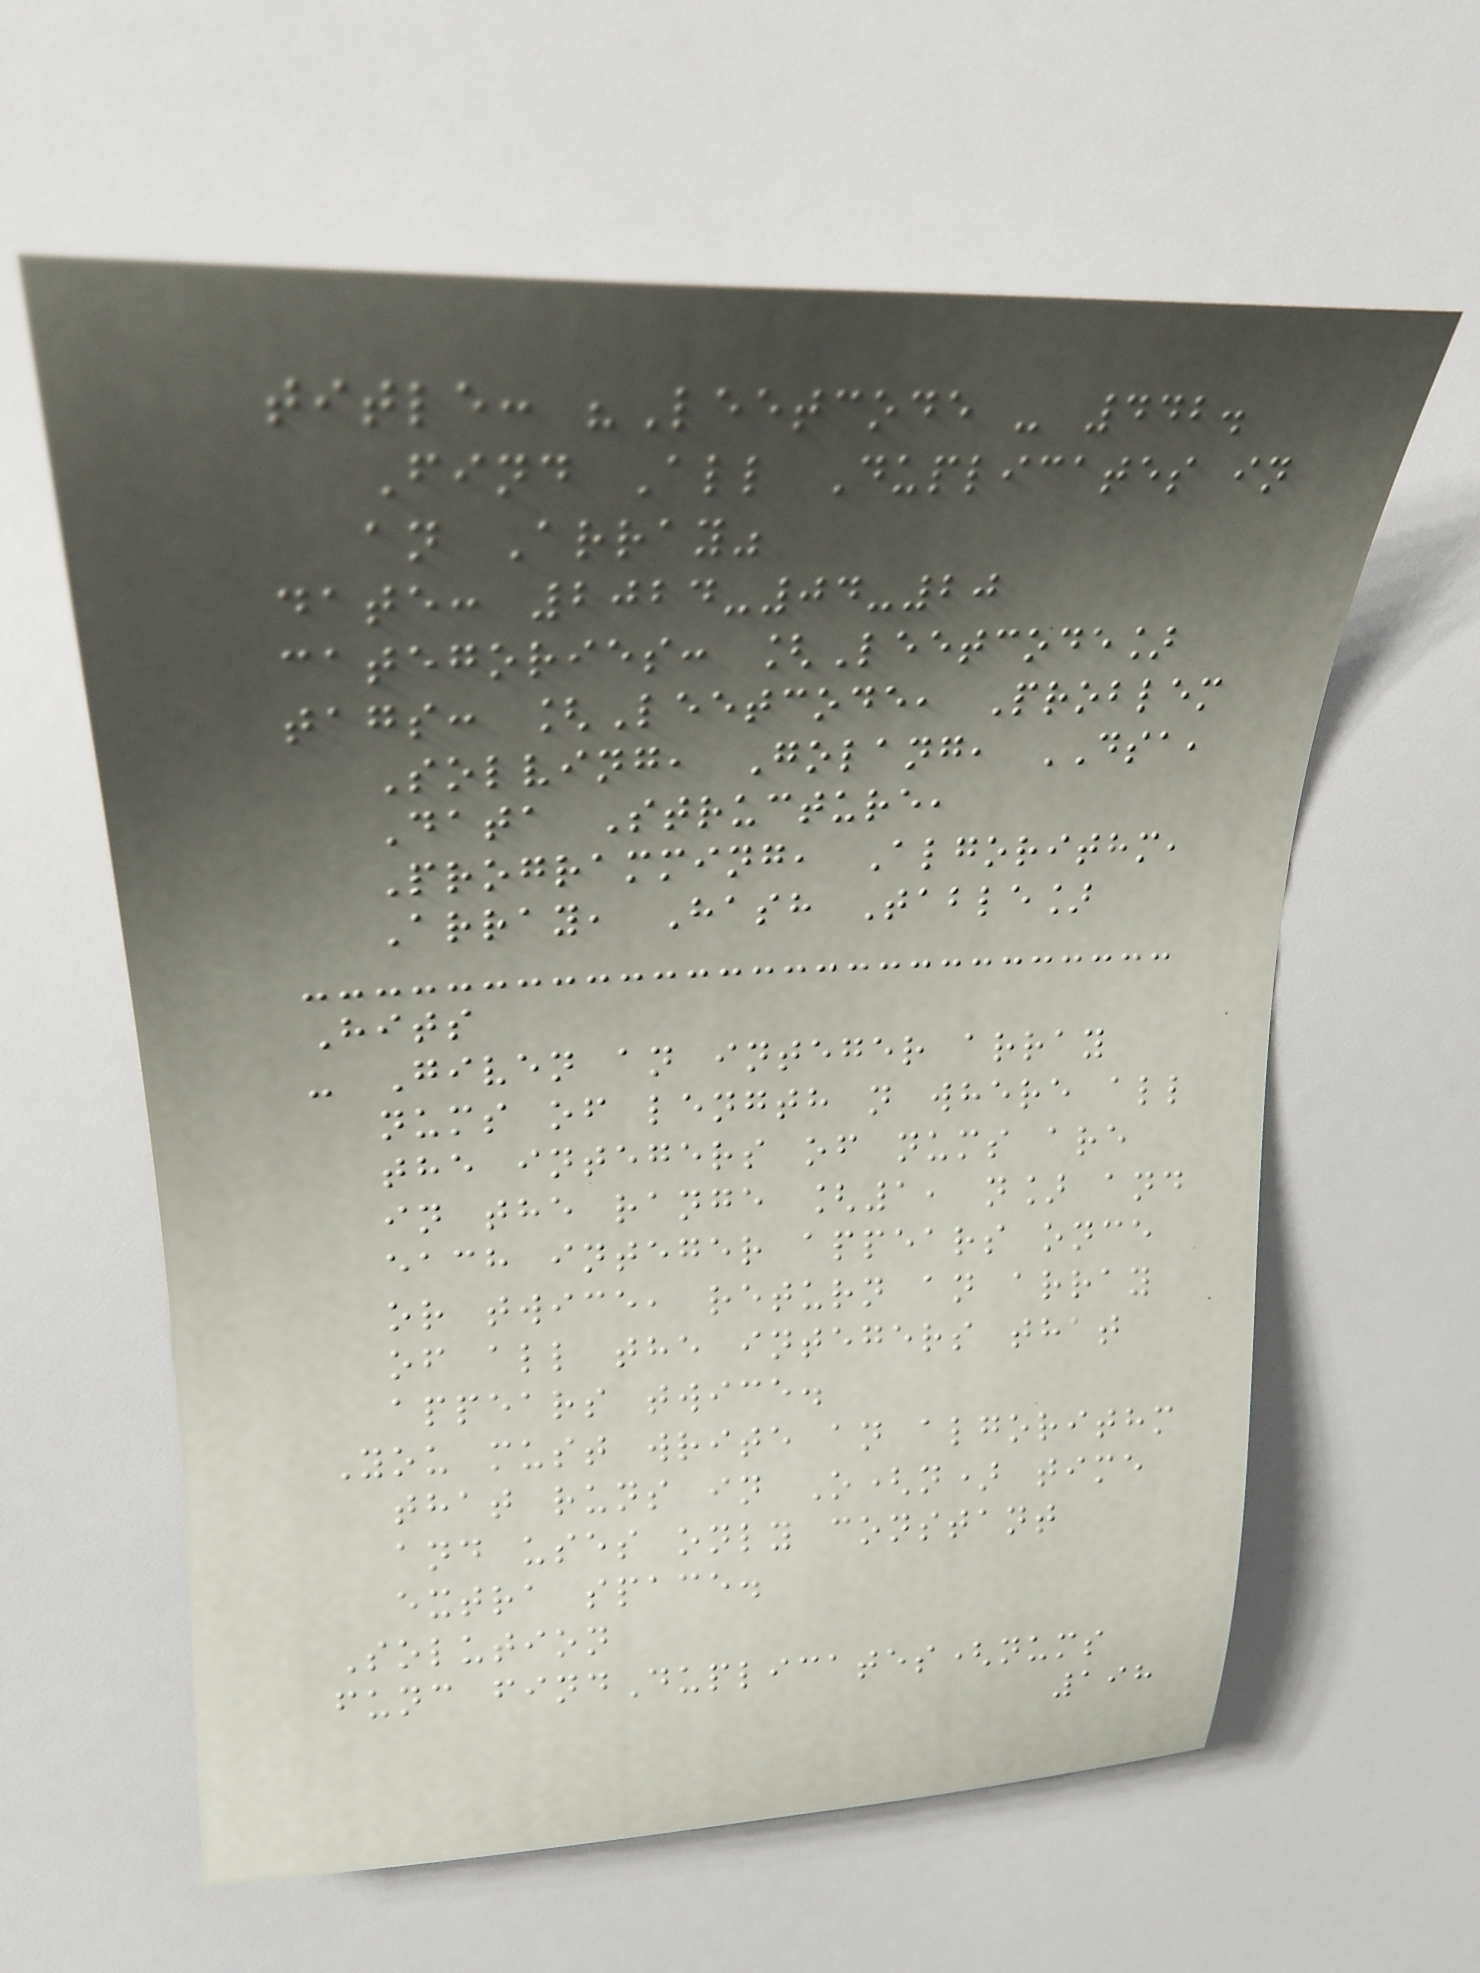title: "Leetcode - 442.
Find All Duplicates in
an Array"
date: 2024-04-20
categories: [Leetcode]
tags: [Leetcode, Problem
Solving, Golang, DSA,
Data Structure,
Programming, Algorithm,
Array, Hash Table]
Hits
- Given an integer array
nums of length n where all
the integers of nums are
in the range [1, n] and
each integer appears once
or twice, return an array
of all the integers that
appears twice.
You must write an algorithm
that runs in O(n) time
and uses only constant
extra space.
Solution
func findDuplicates(nums
198
